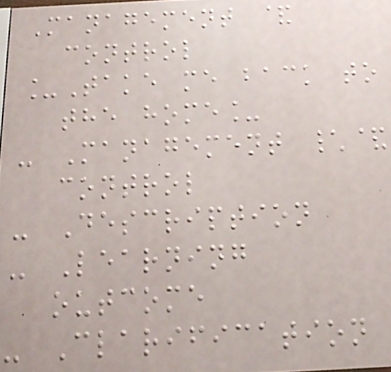Management &
control
_Take me back to
the home_
- Management \&
control
- Description
- Learning
outcome
- Clarification
